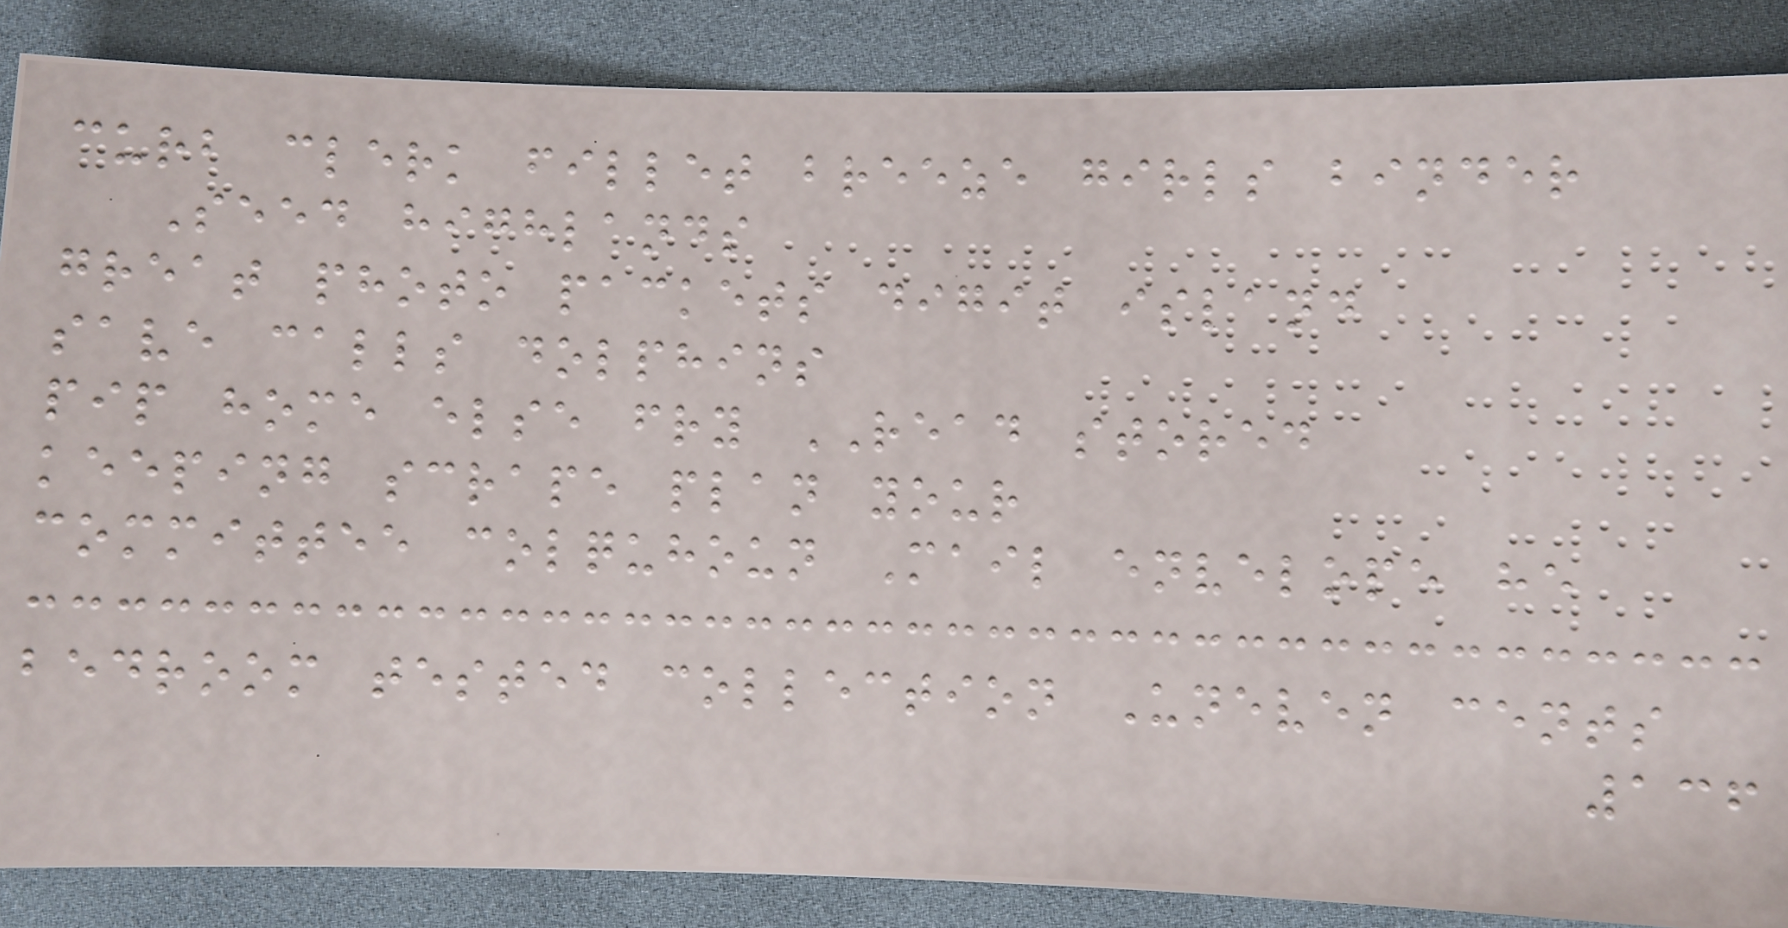curb clerk fillet breeze girls binder
Seed highlands
great photo packets digit island
save calls dolphins
pip home else fry READ stored
keeping scrape plan your
committee colquhoun Mail envelope he
bedroom tested collection Uneven cents
136
